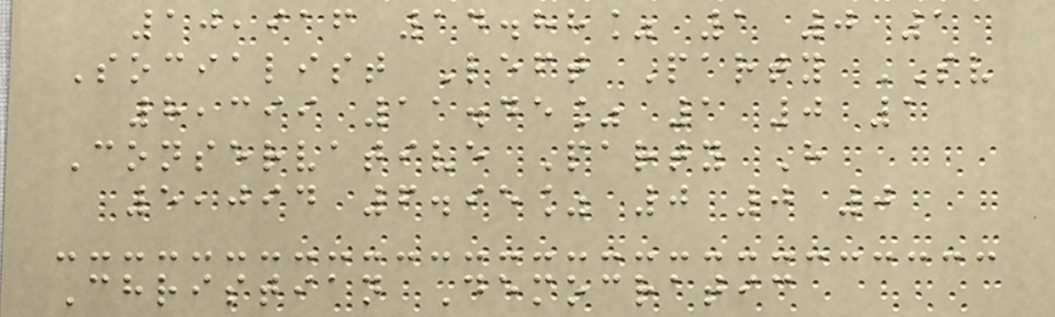10,916 14.88% 1 0 1
Socialist Left Party SV
8,399 11.45% 1 0 1
Conservative Party H
5,094 6.95% 0 0 0
Christian Democratic
